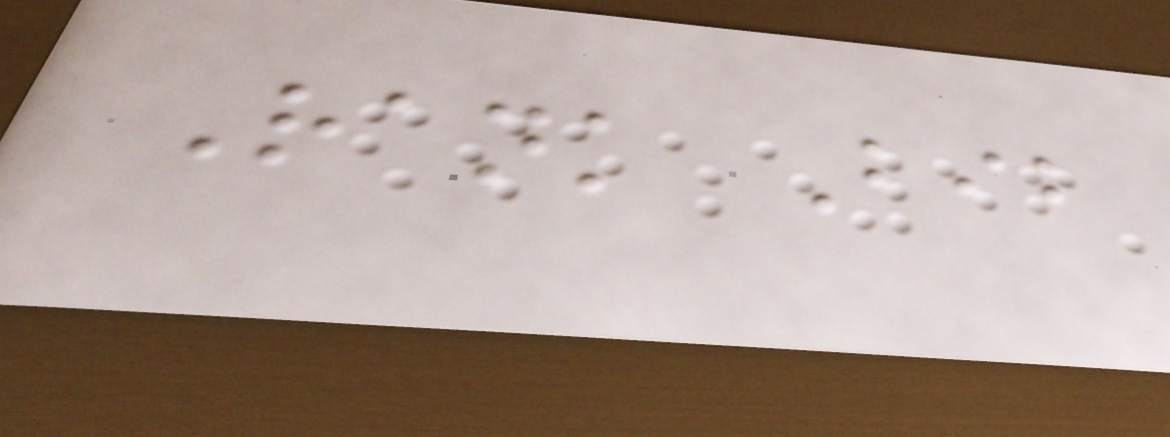Rank Bib
